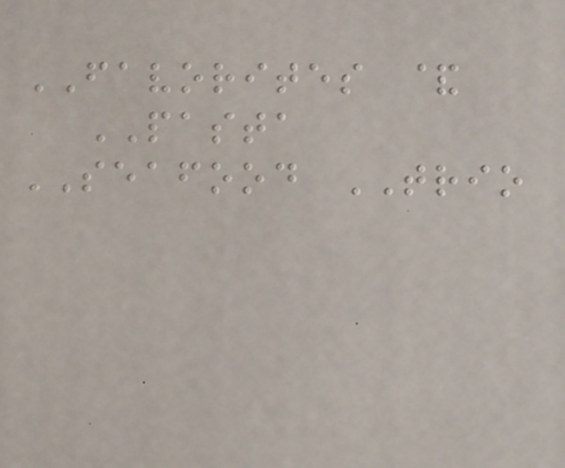FAVORITES &
PASTA
SEAFOOD TRIO
